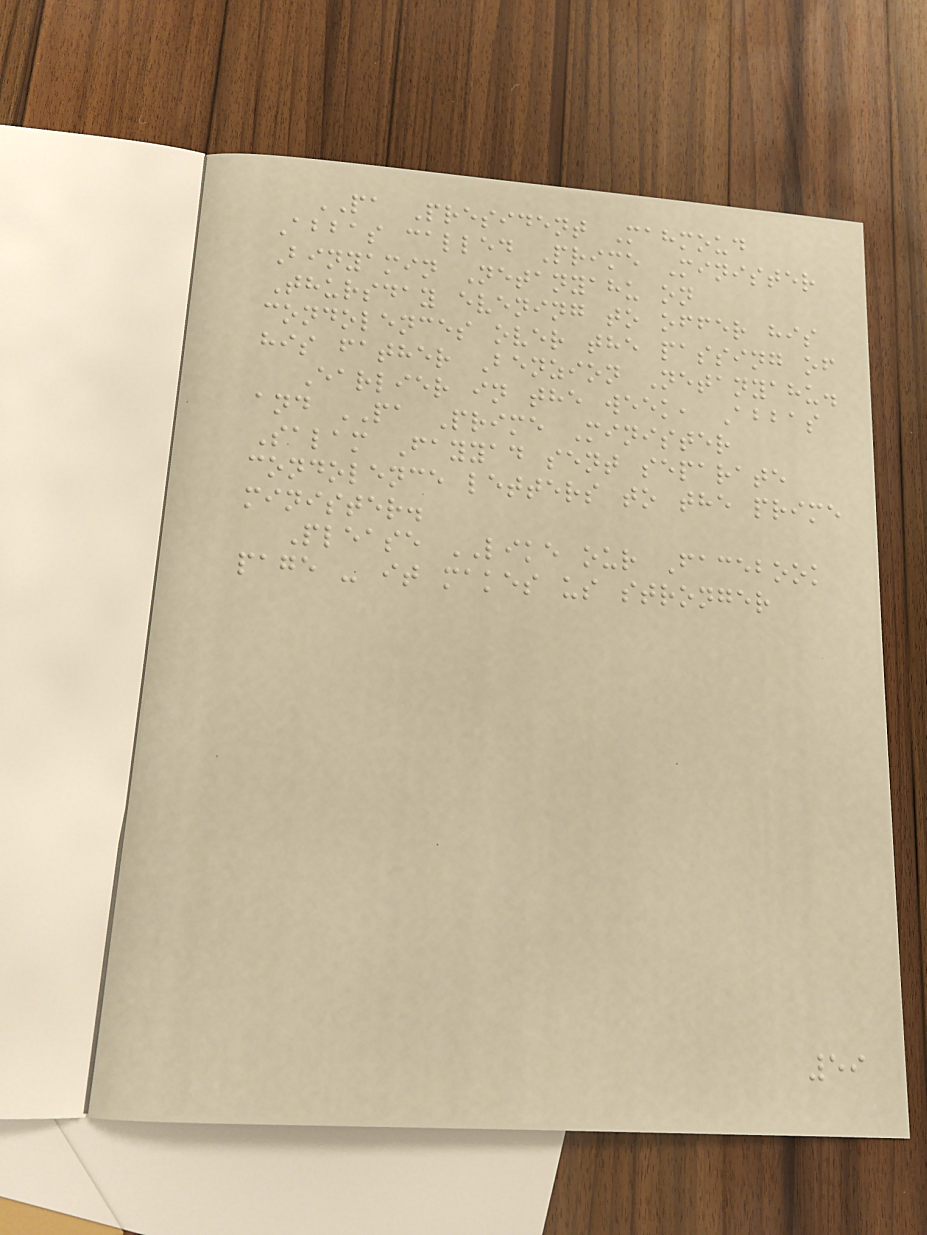PA President Mahmoud
Abbas called Prime Minister
Binyamin Netanyahu on
Thursday evening to offer his
condolences over the passing of
his father Benzion Netanyahu.
Earlier in the week, Abbas
and PA Prime Minister
Salam Fayyad sent separate
condolence letters to the prime
minister.
Please LIKE our Facebook
page - it makes us stronger
59
